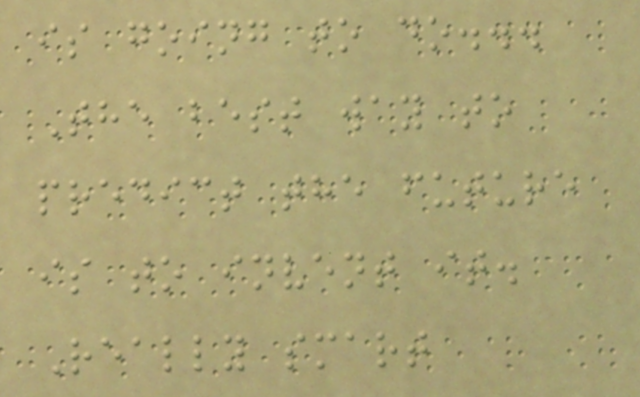is going to do...
The best way to
predict the future
is to invent it.
Really smart
